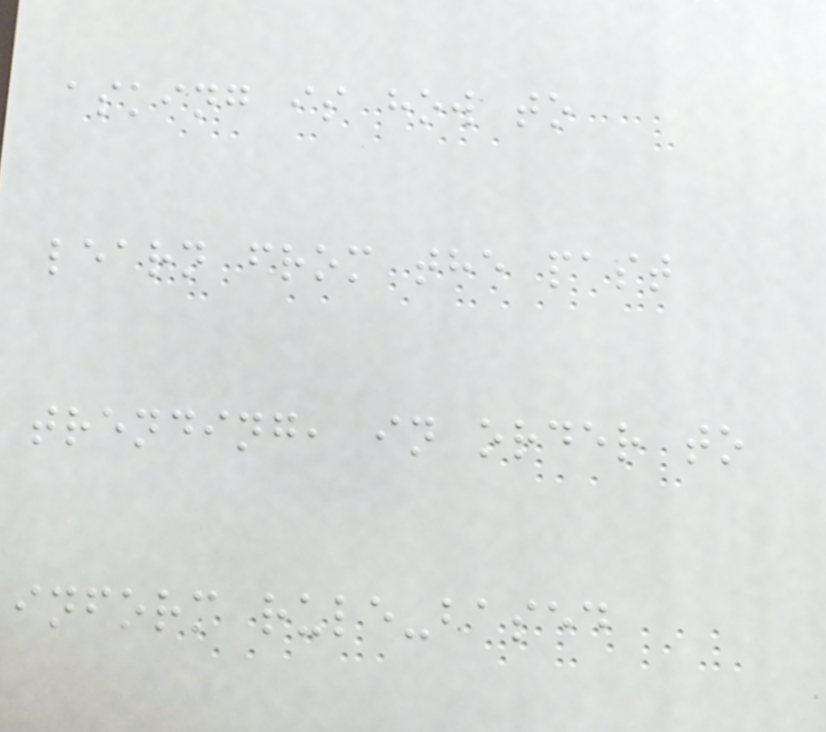asking is how to
learn from the past
trending, in order to
inform rule-based
